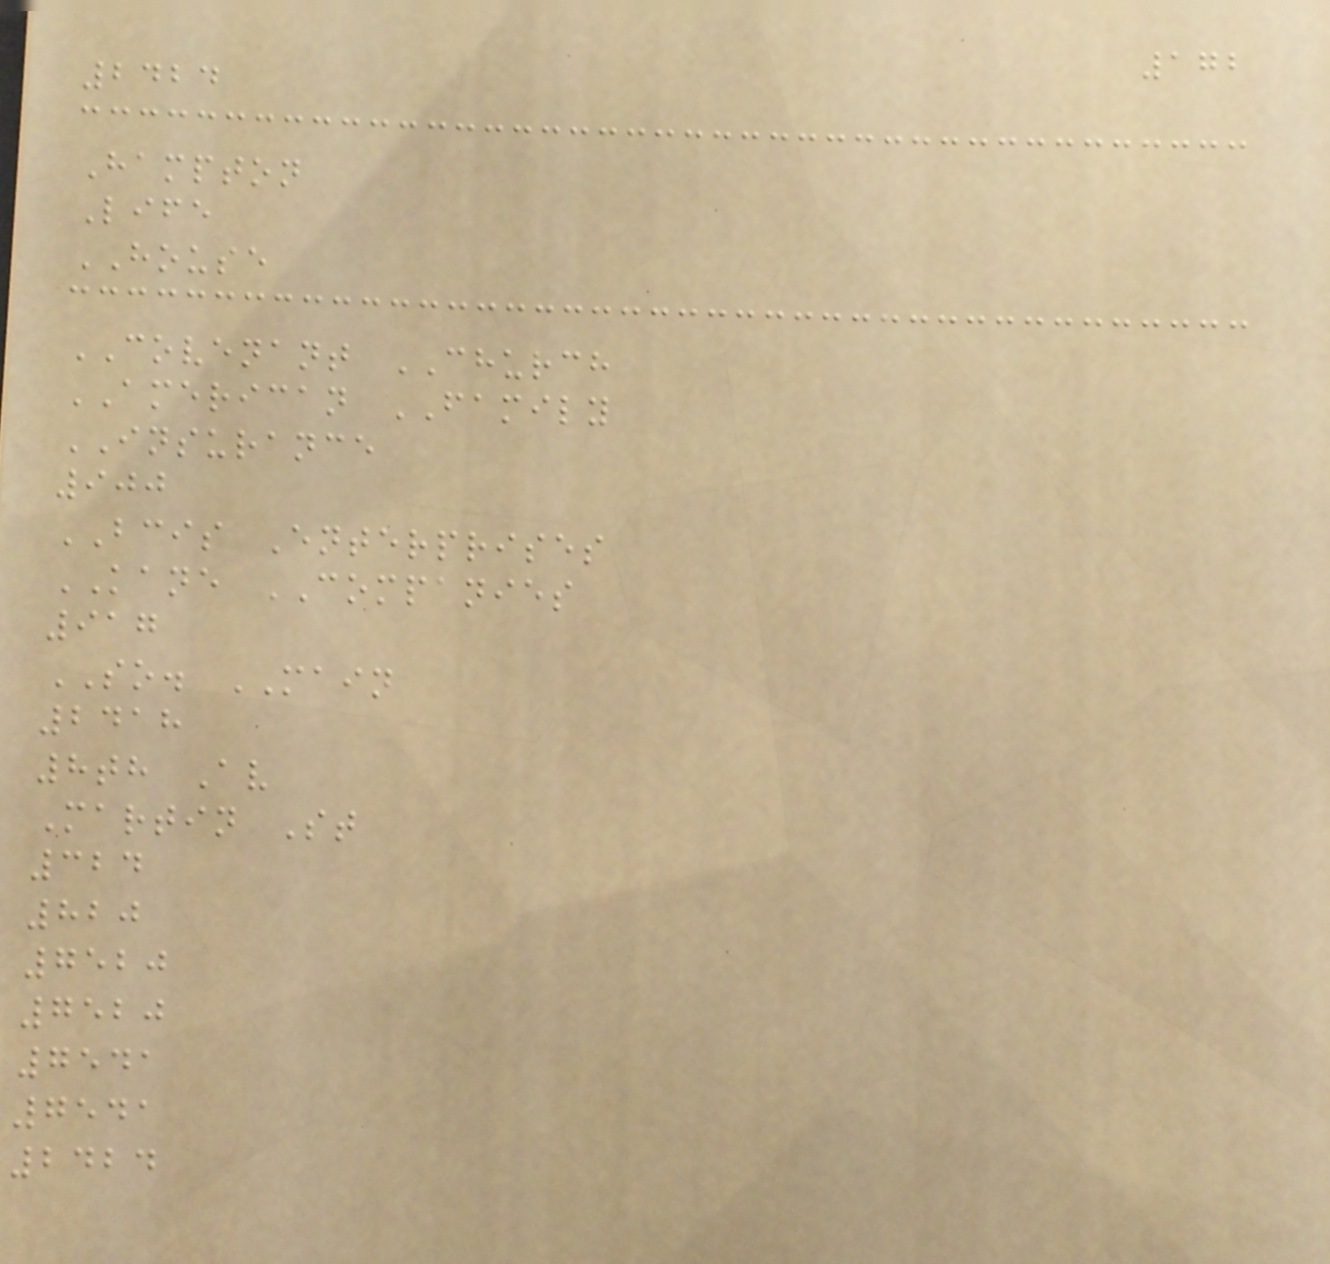172
2424
Hampton
Life
HOUSE
COVENANT CHURCH
AMERICAN FAMILY
INSURANCE
900
BCIS Enterprises
KANE COMPANIES
917
SO. MAIN
2418
8th Av
Martin St
324
820
7520
7520
7541
7541
2424
